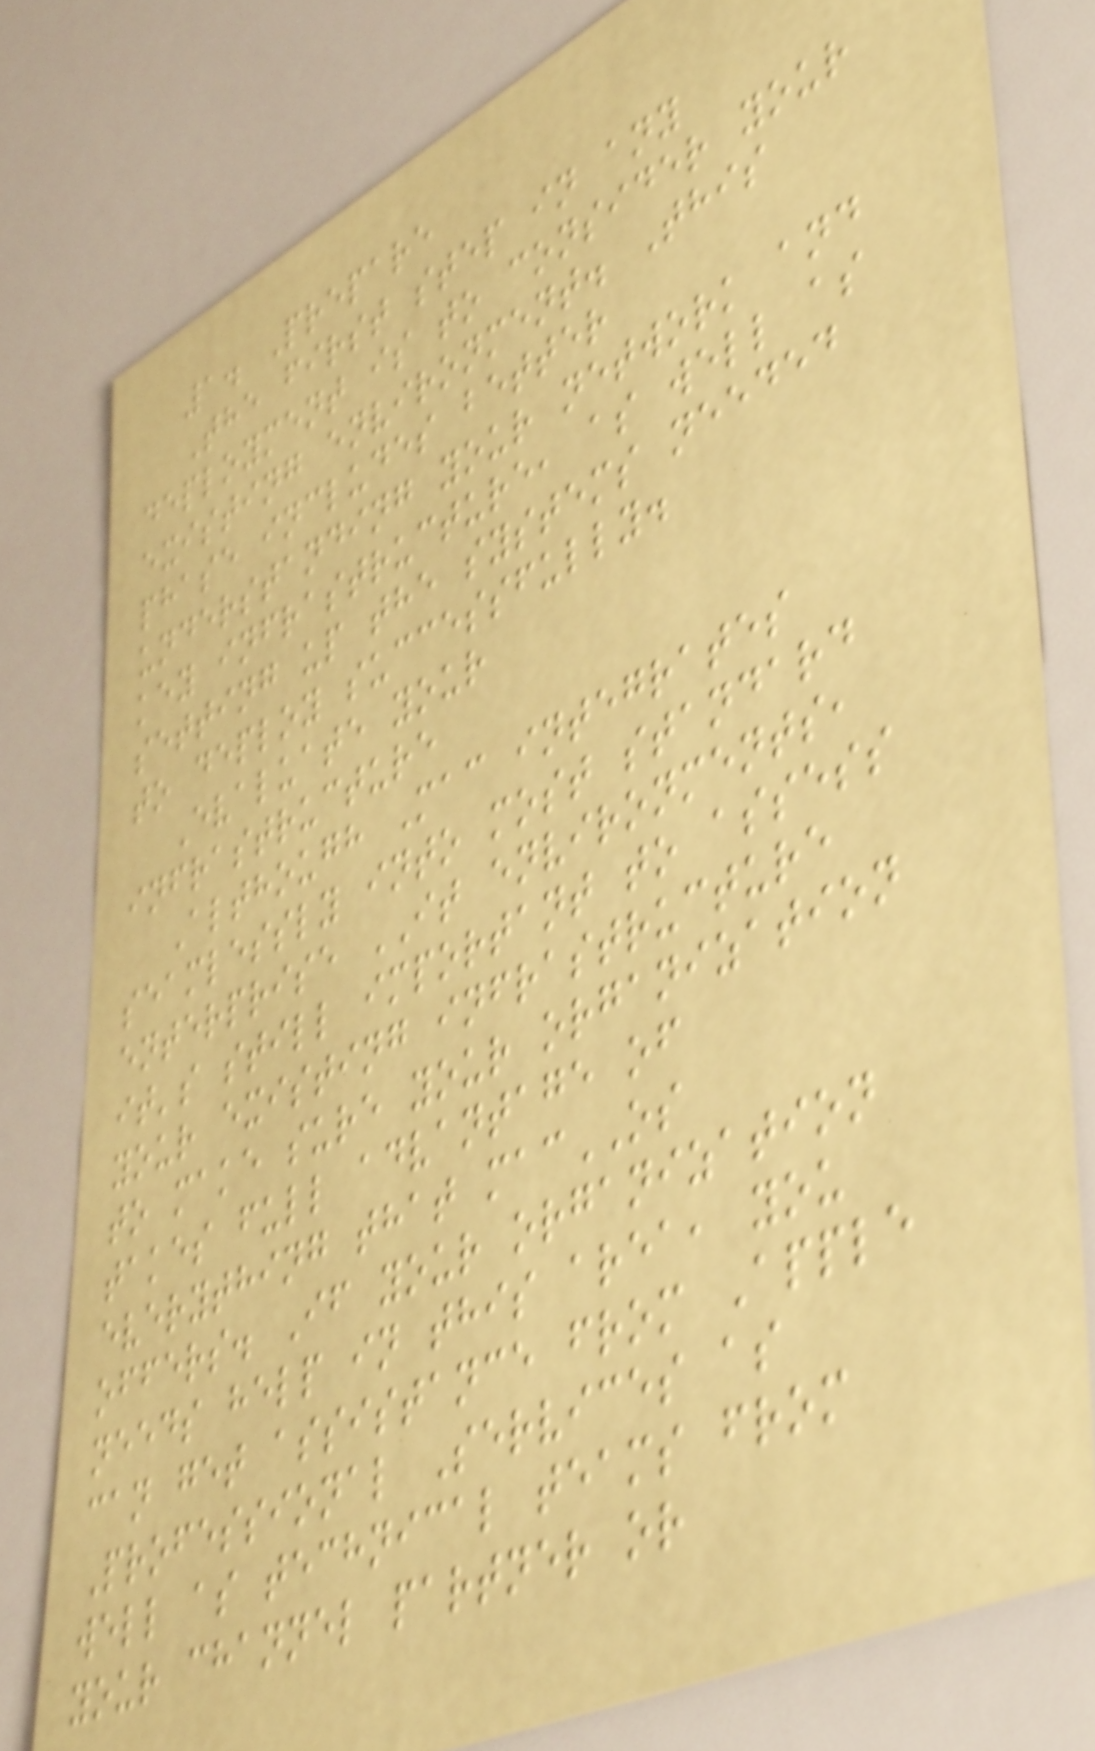1. Prepare
The first step in any
deployment is to consider your
existing environment. This
phase includes better
understanding your network and
key infrastructure, as well as
setting up the systems needed
to deploy successfully.
Evaluate your
infrastructure
Although Mac integrates
seamlessly into most standard
enterprise IT environments,
it's still important to assess
your existing infrastructure
to make sure your organization
takes full advantage of
everything that macOS
offers. If your organization
needs help in this area, you
can get assistance from Apple
Professional Services as
well as technical teams from
your channel partner or
